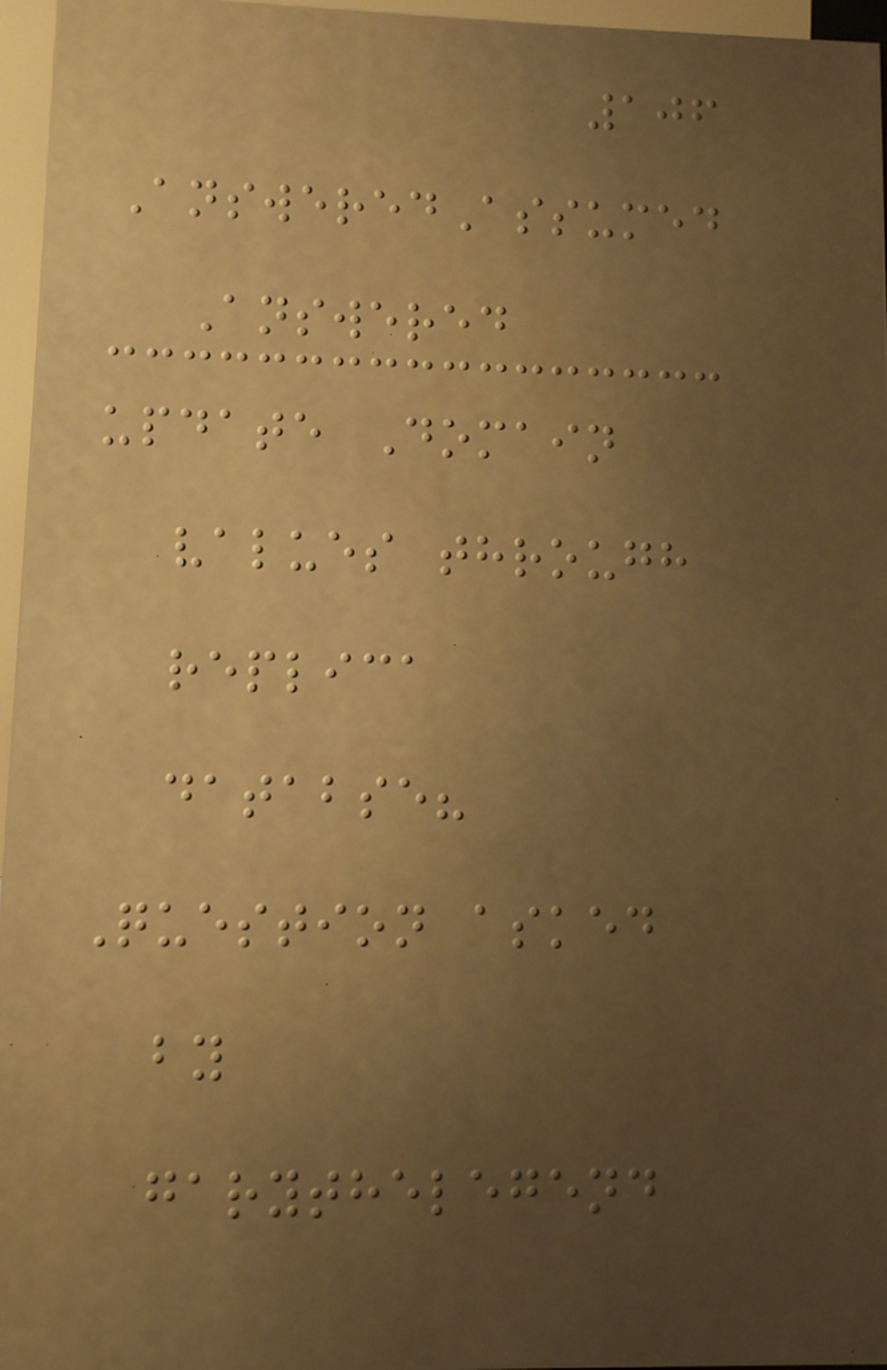106
AnsweredAssumed
Answered
update Domain
values through
replica
databse?
Question asked
by
garythelegend
